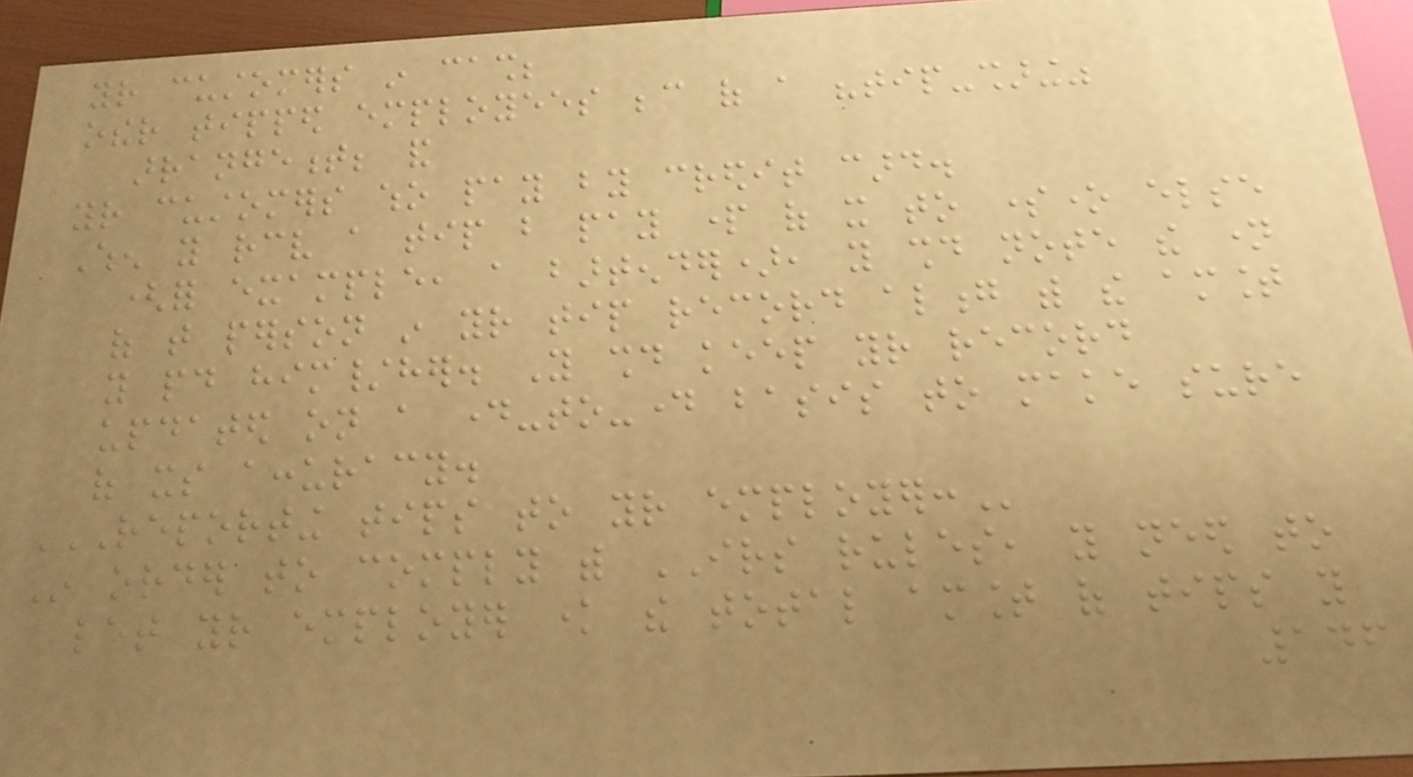your customers in cash;
other tipped employees because of a "tip-sharing"
arrangement; and
your customers who pay by credit card.
When you receive a tip but pay part of it to someone else
(for example, a bartender), you should note the name
of that person in your tip record along with the amount
you paid him/her. You should keep your record
updated on a day-to-day basis to make sure
of its accuracy.
REPORTING TIPS TO YOUR EMPLOYER:
In order to comply with IRS rules, you need to
let your employer know the total amount of tips you
146
